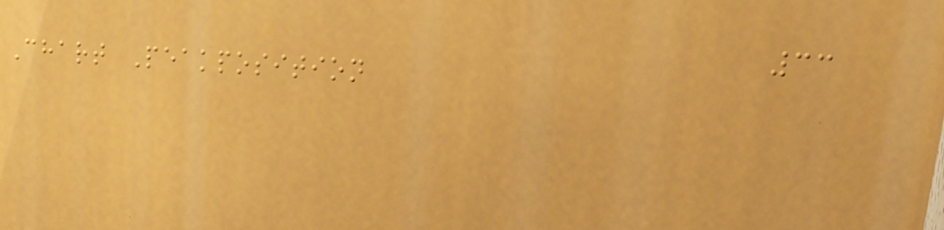33
Chart Peakposition
